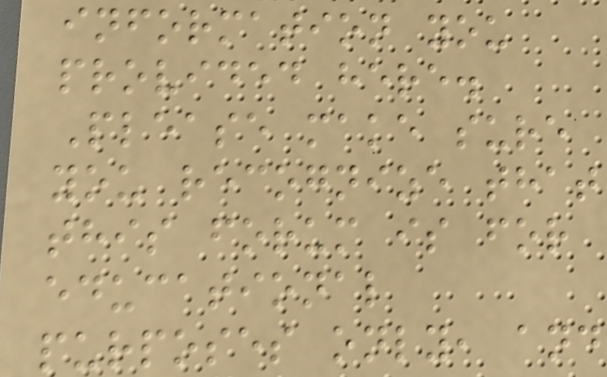information you
provided here.
Please make sure
you recognize that
this forum is for
educational
purposes only, and
